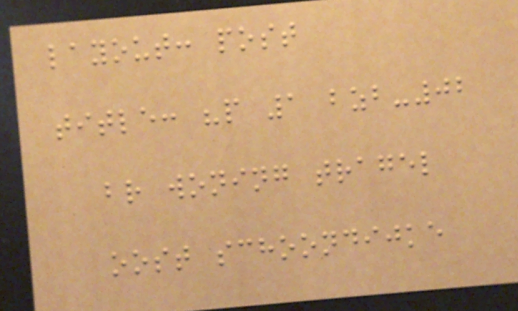layout: post
title: "p 1 bzb-02
br woning tragel
oost schoondijke
